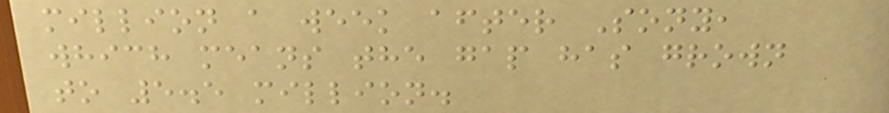million a week after Sony,
which means the gap has grown
to 5.5 million.
